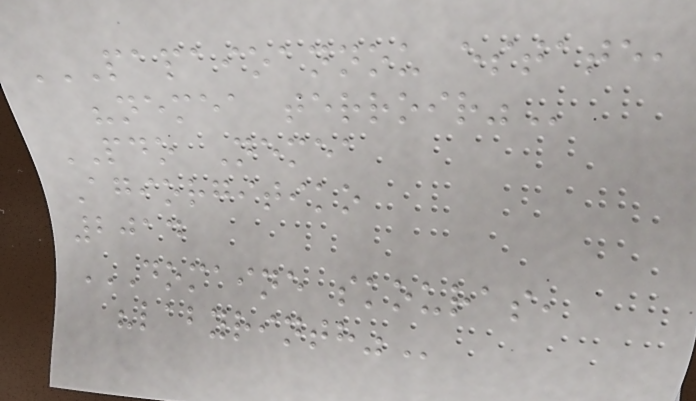PAPAIOANNOU ESTATE,
"NEMEA TERROIR"
PDO Nemea
Agiorgitiko
2014
DOMAINE SKOURAS,
"LABYRINTH"
